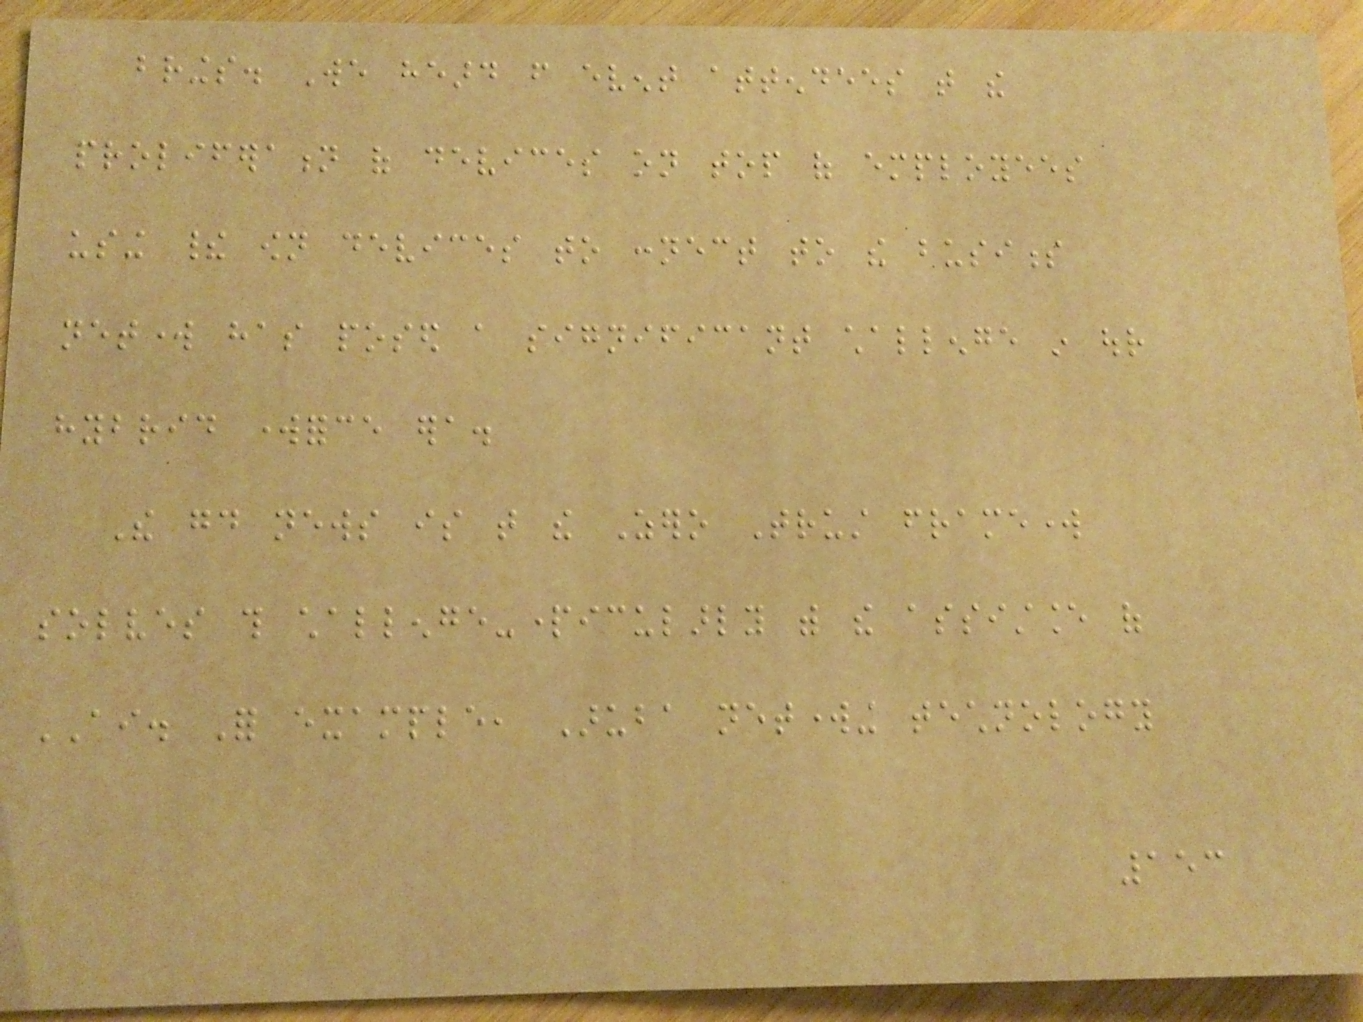brings. We heard from event attendees that the
proliferation of devices on top of employees
using their own devices to connect to the business
network has posed a significant challenge in our
hybrid workforce era.
The good news is that the Zero Trust framework
solves this challenge-particularly with the assistance of
AI. For example, Aruba networking technology
153
